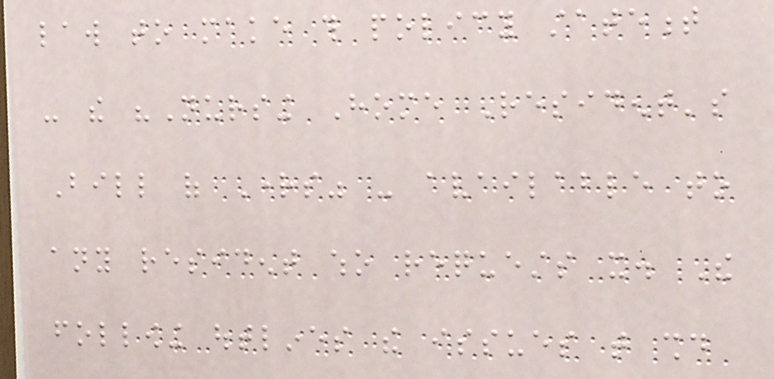law to make this policy statement
- the "Nursing Home Resident's
Bill of Rights" - available to
any resident who requests it. The
following outlines the issues that should
